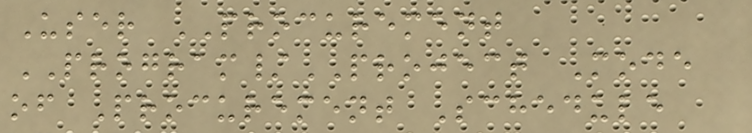User PROCUREMENT
PROGRAM/PROJECT Mode
of Procurement Schedule
